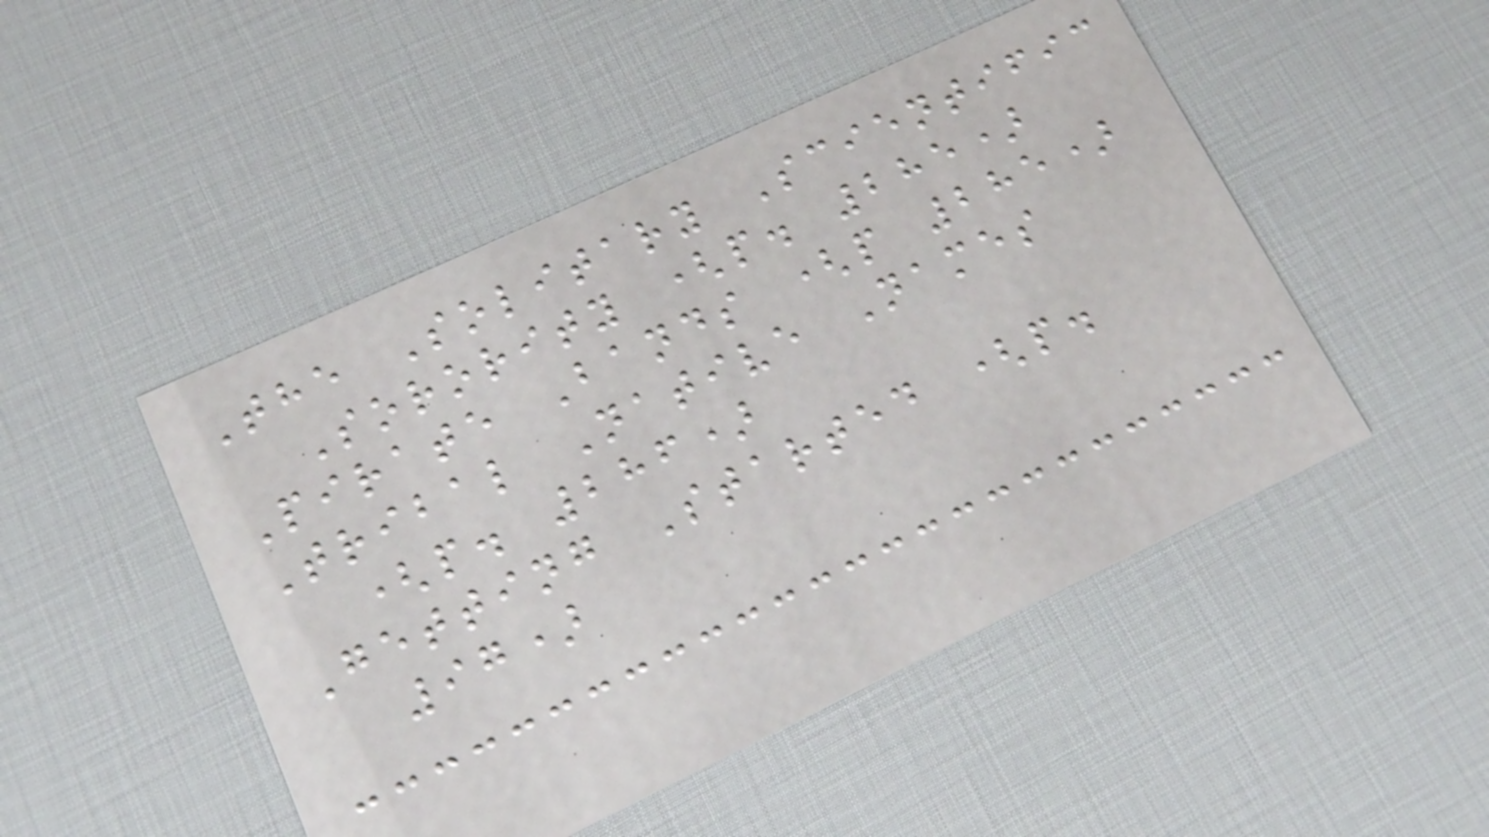The Solitary Scientific
Sorority (p. 285)
Pirate Bands (p 285)
Tribal Native Names
(p. 286)
Getting Started (p.
97)
